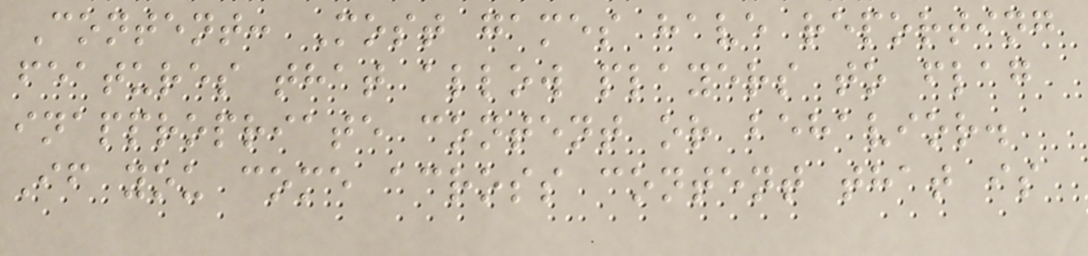Content: Most games have reporting
features that allow players to flag
inappropriate content or behavior.
If you come across content that is
